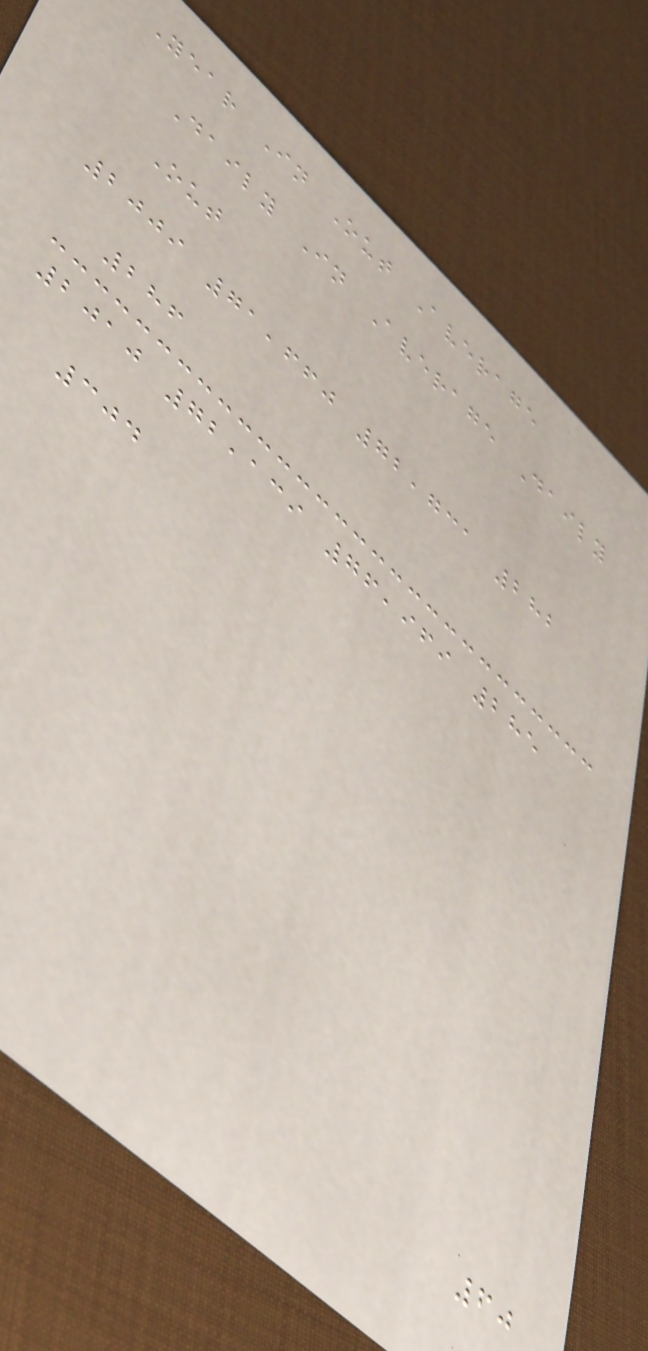Year In Out Average
Daily In Average Daily
Out
2009 71,660 72,731 282
286
2010 72,139 76,969 285
304
60
